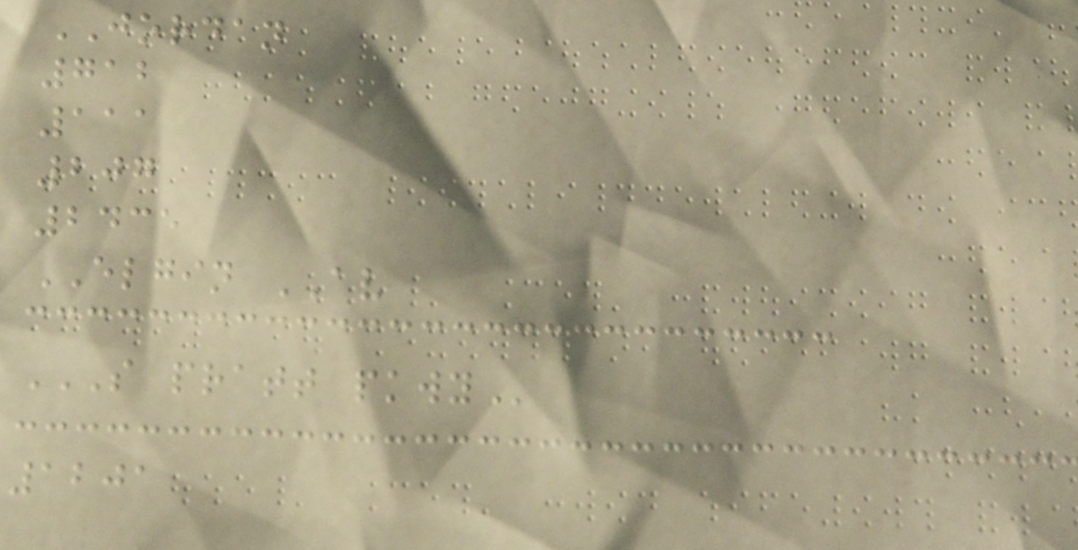JORDAN
712
111
207
2435
ELGIN AV
S PRATT PKWY
1201
